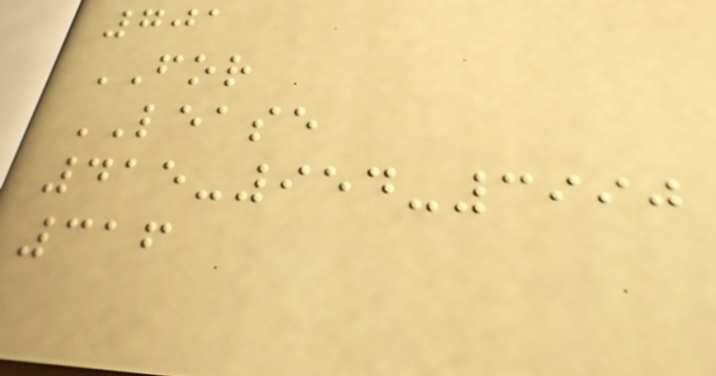701
FOR
LEASE
415-954-3990
316
